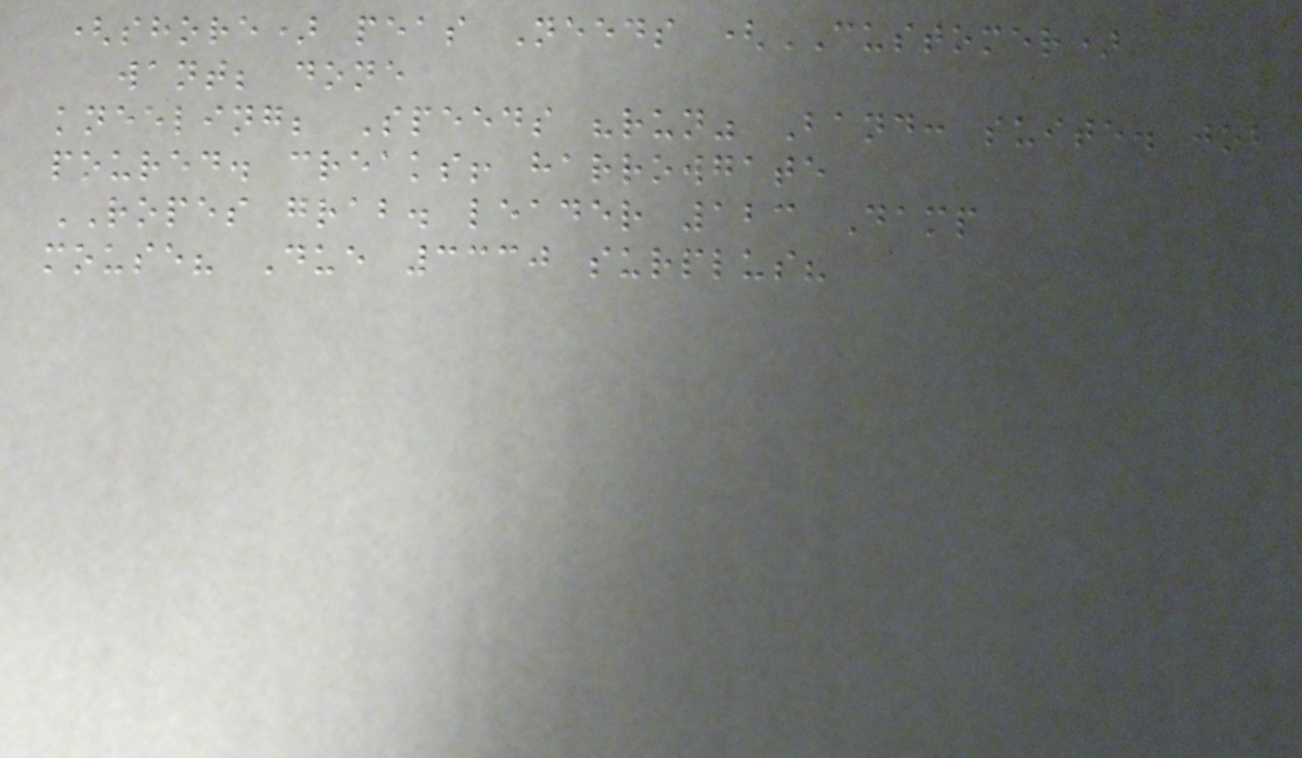(shore) peas Needs (CUSTOMER)
want; done
kneeling; Speeds "run" Band: suite. job
poured. creaks! harrowgate
ROPES grab. leader 123 Damp
mouse? Due 3330 surplus?
